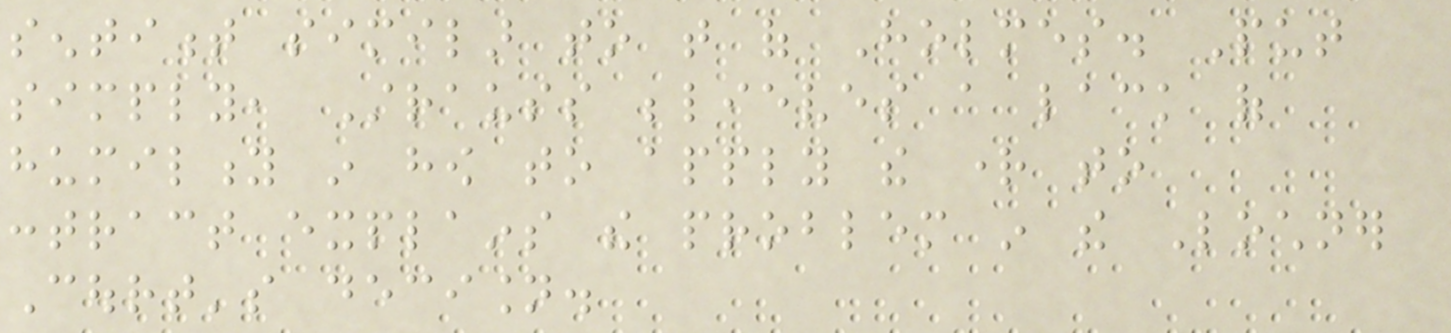sentiment similar to that of Holmes. Put
simply, Strauss believes a lack of
humility in how to apply the right to
contract explains the problem in the Lochner
Court's decision.
